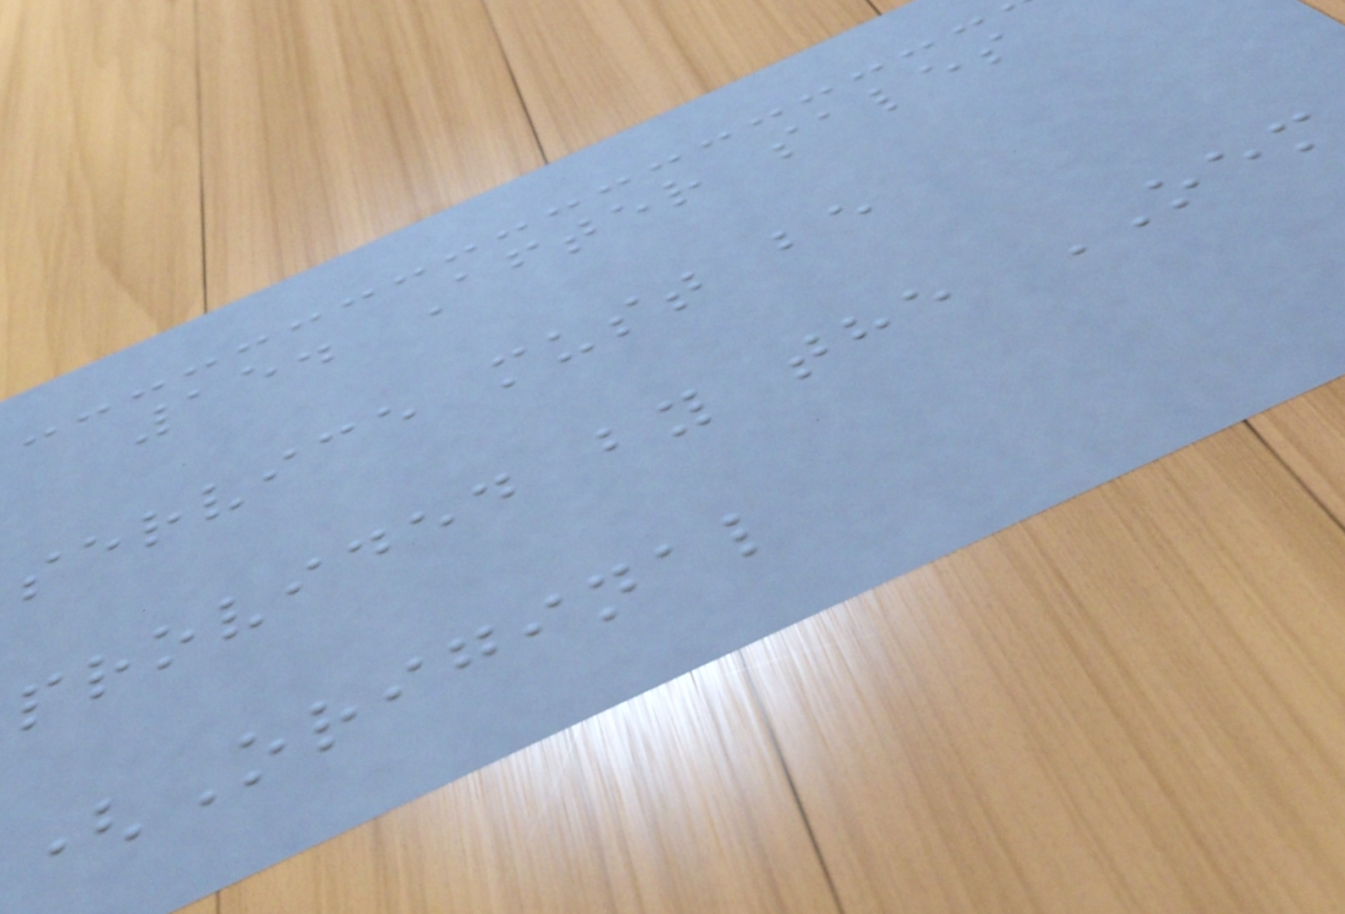15. After sales
service must be
provided by the OEM
(Original
